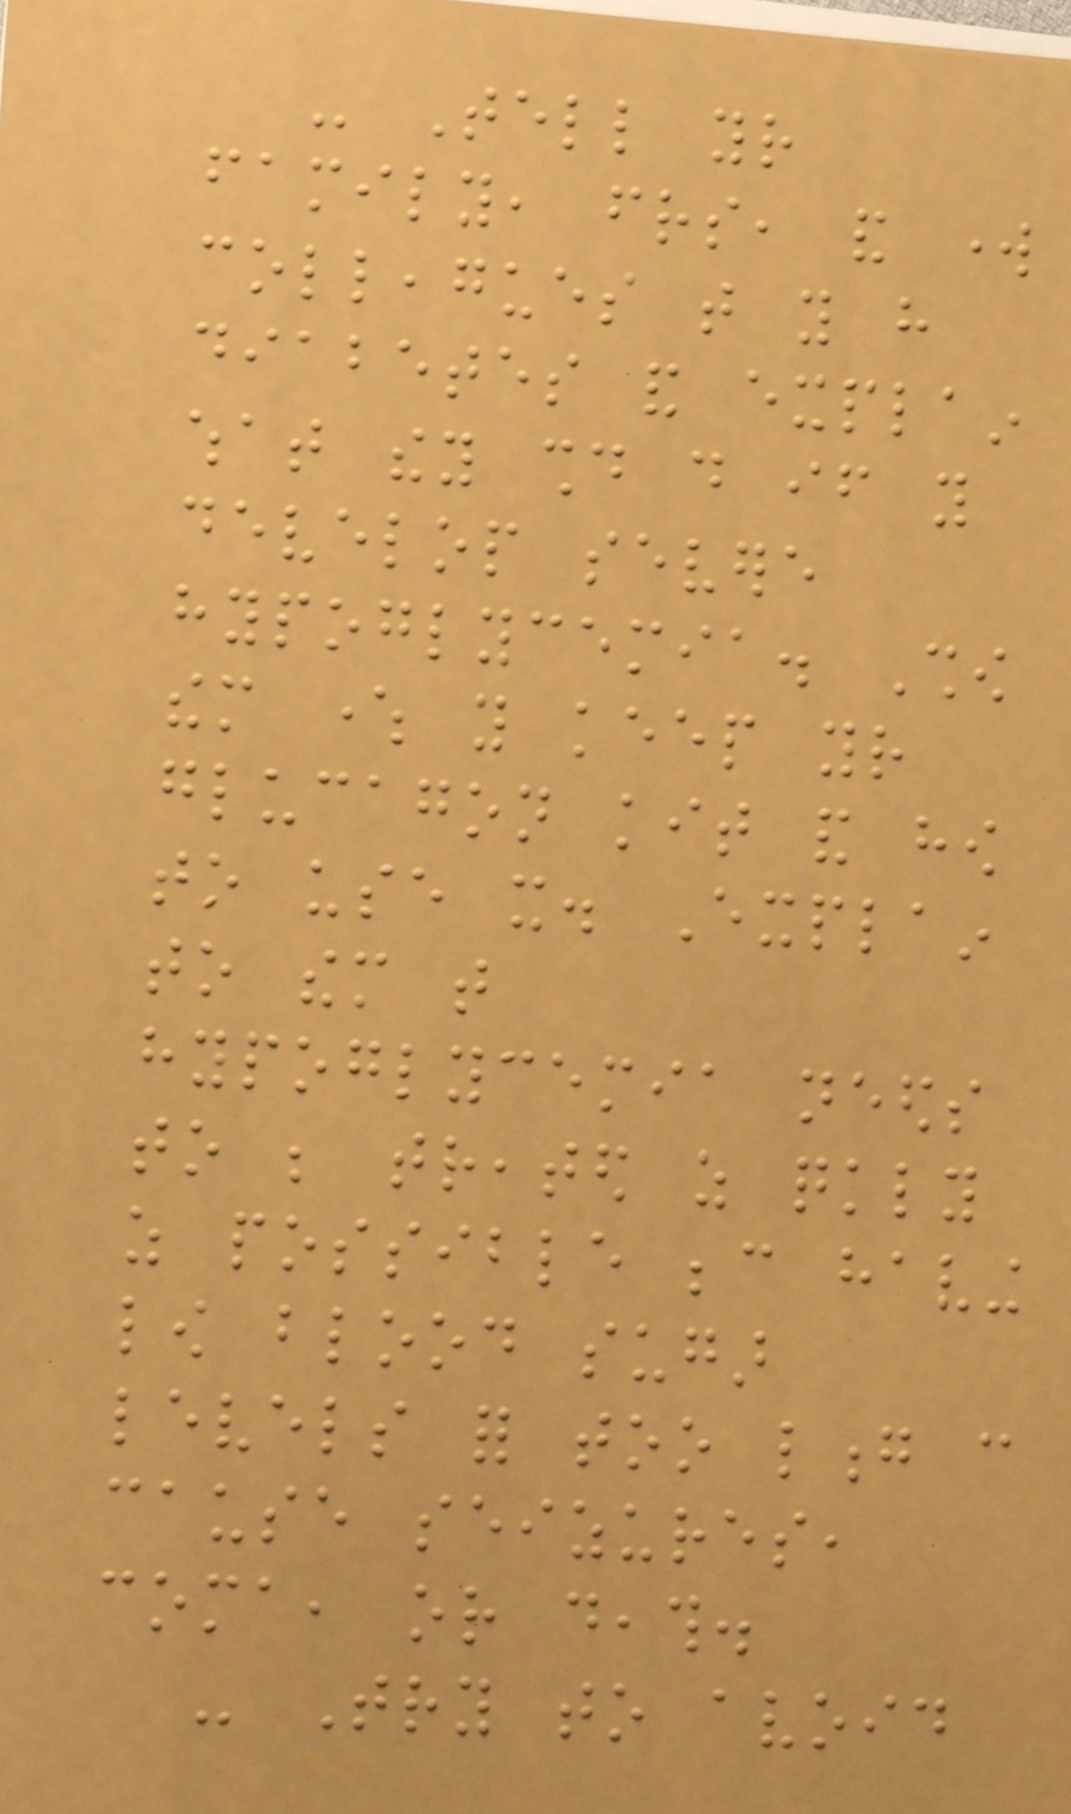- Tell your
family, friends, and work
colleagues that you have
diabetes and explain
what they should do if you
develop severe
hypoglycemia. Show
them where you keep your
glucagon kit and how
to use it. Explain
to them that
hypoglycemia needs
to be treated as quickly
as possible because having
low blood sugar
levels for too long can
cause seizures,
coma, or death.
- Try to avoid
